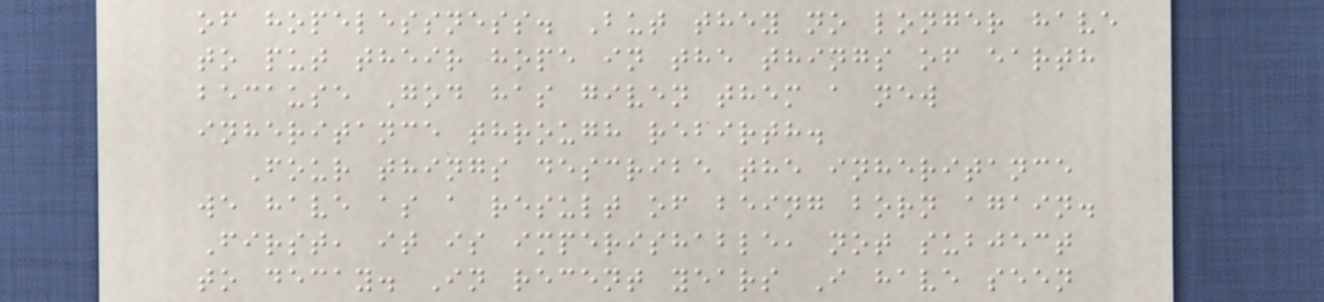of hopelessness. But they no longer have
to put their hope in the things of earth
because God has given them a new
inheritance through rebirth.
Four things describe the inheritance
we have as a result of being born again.
First, it is imperishable, not subject
to decay. In recent years I have seen
